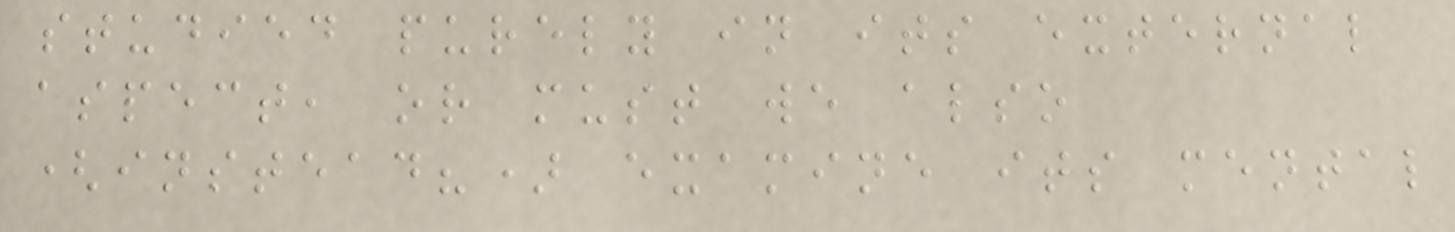studied purely in its external
aspect, or must we also
(instead?) examine its mental
